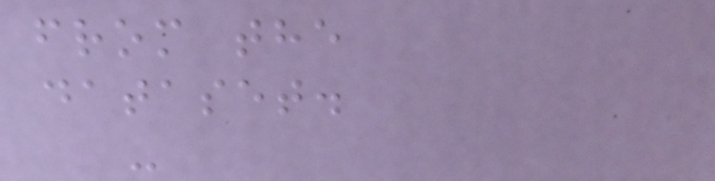from the
dataset.
-
